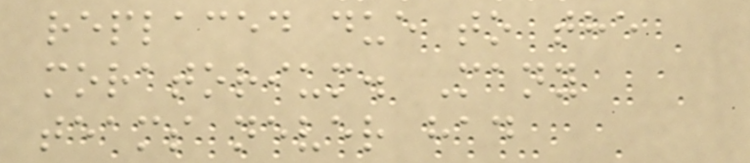replaced due to the
moratorium. Many
teams never had
